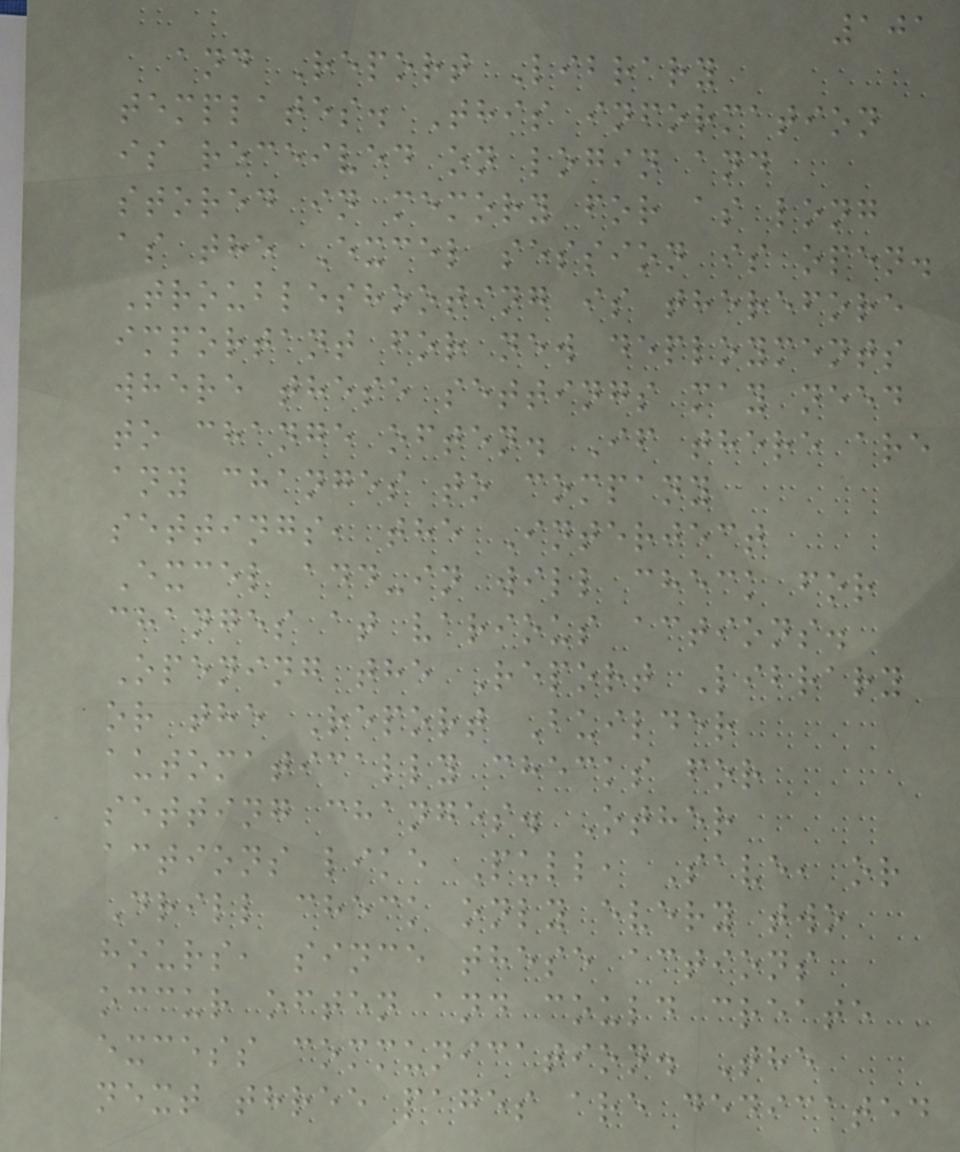101
and Report Library
templates. This information
is received on login and
stored in memory for as long
as the Excel session is open.
Troubleshooting is therefore
important for new deployments
where these settings may need
to change often. If there are
any changes to company
settings, the Interject
Excel add-in will check for
changes at various actions.
Opening the Report Library
or the Report Builder
automatically checks for
setting changes. Other
actions like Pull, Save, or
Drill check only every two
hours, since these actions
occur often and could create
excess communication. The
next three pages are dedicated
